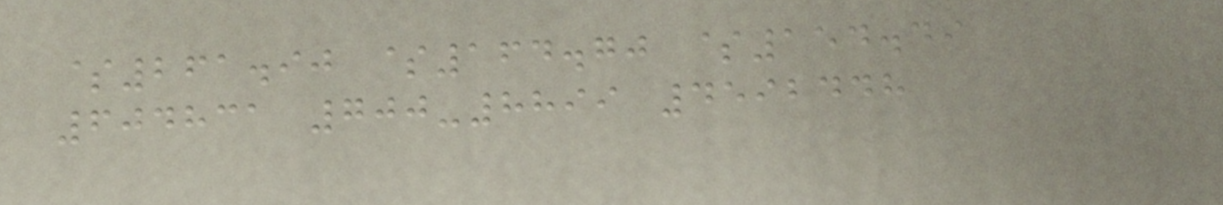$261.90 $164.70 $154.49
604831 700-8899 4592448
